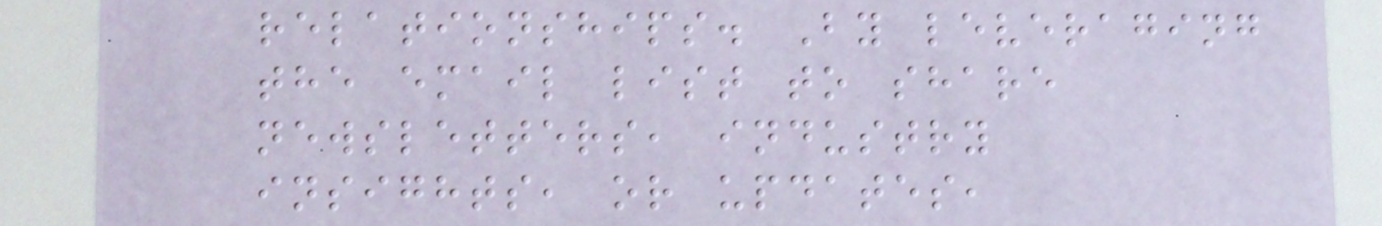relationships. By leveraging
the email list to share
newsletters, industry
insights, or updates,
